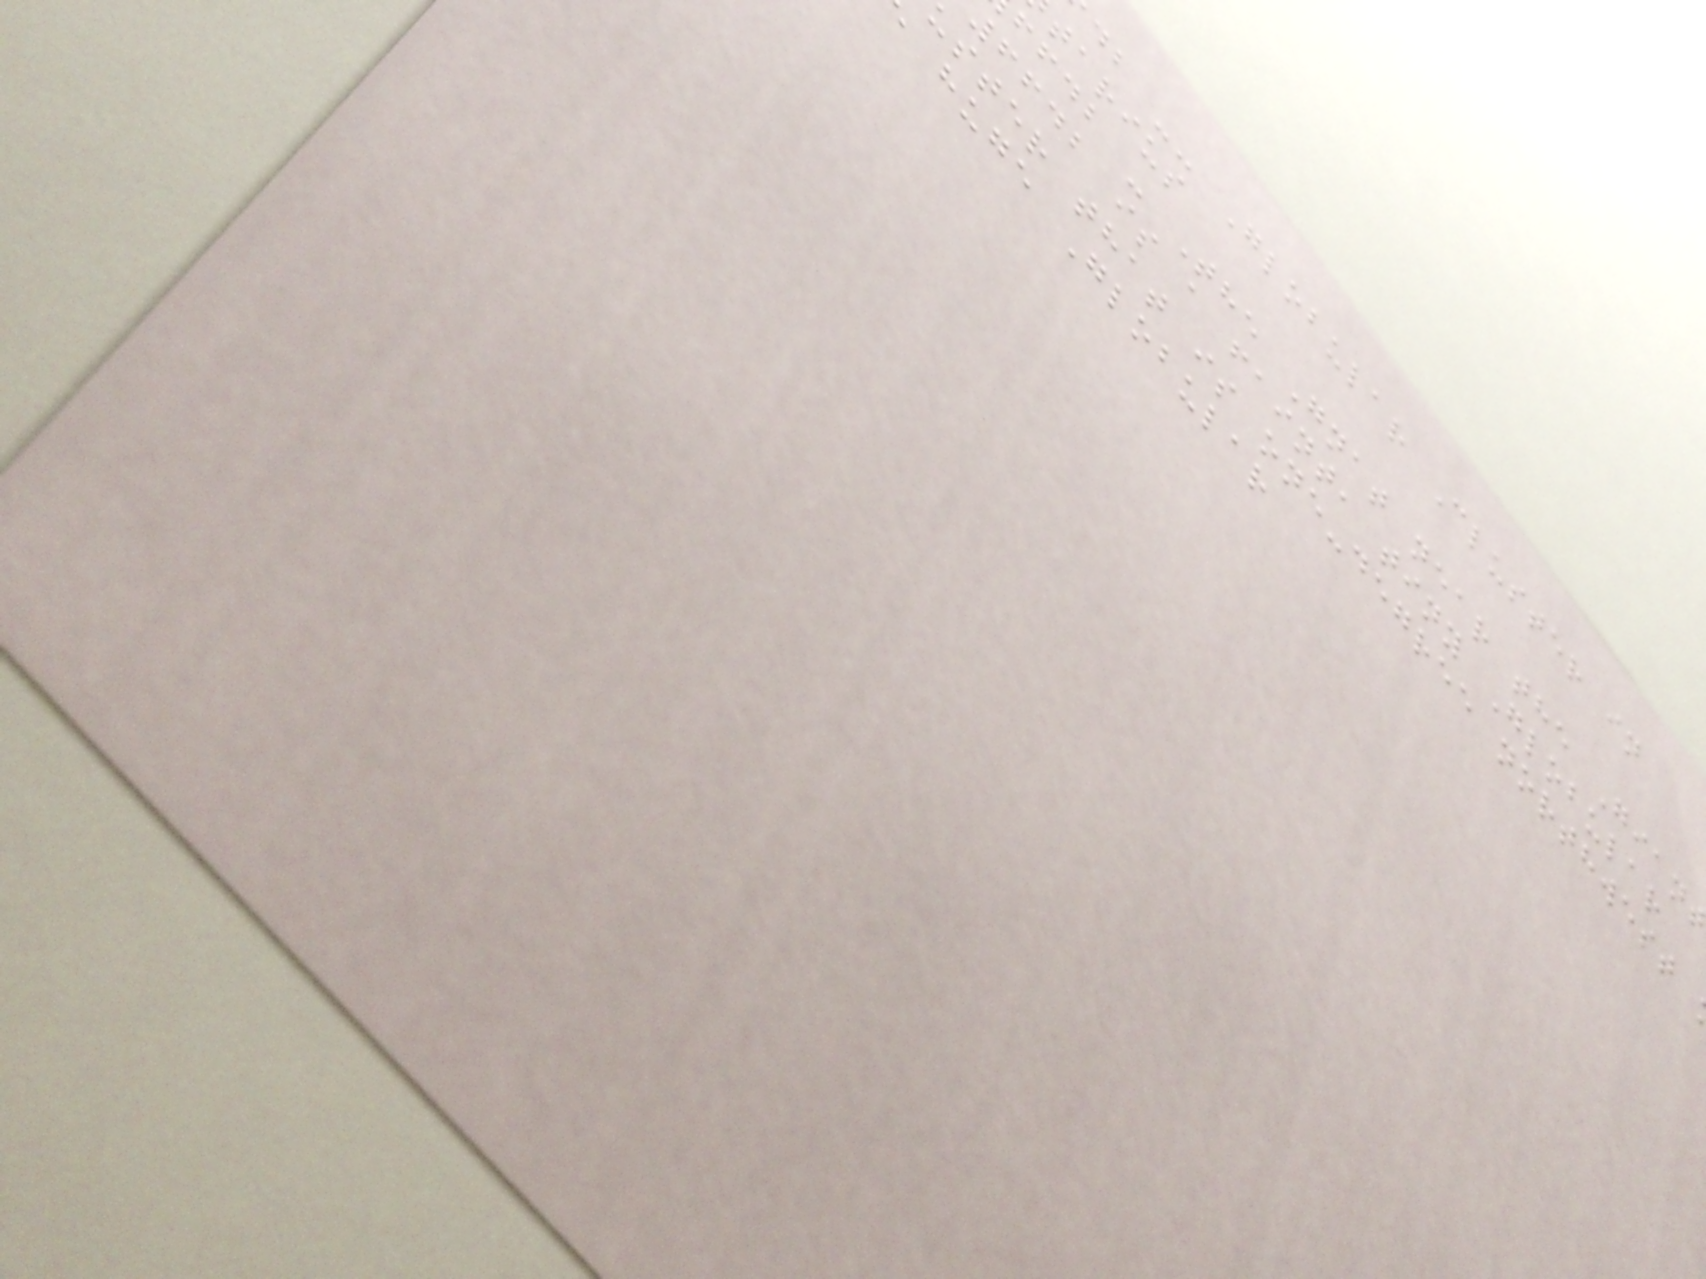db -- Globular Cluster in
tarius
ffdb - The Gnat near the Gian
6642 is a faint, tiny Globular
uster that is one-degree northwest
huge Globular
